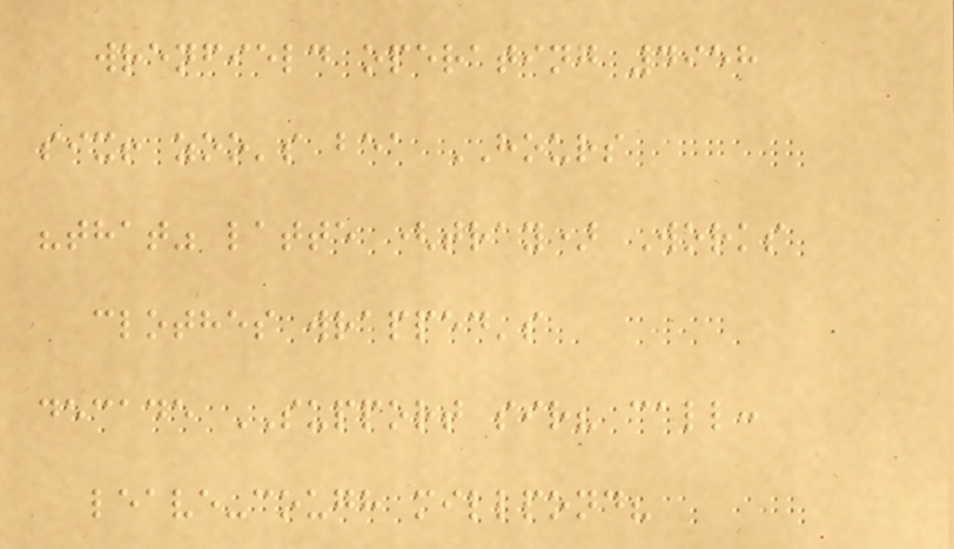wrenfield operating 4958
six! zoo's bea HOURS
"that" latte (tray) Works
clothes wrapped's
decade SUPPORT sir? call:
leave-cough millpond?
